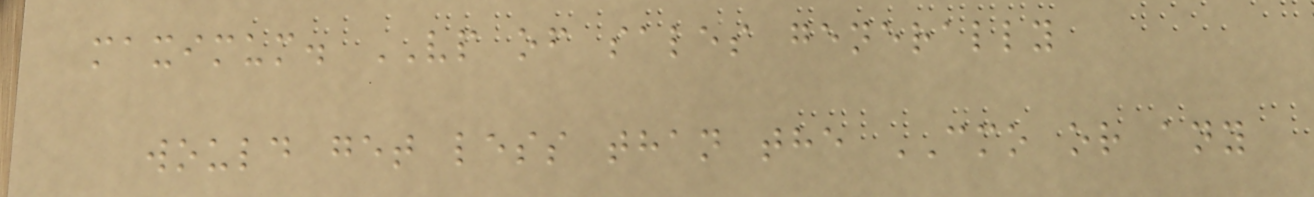maximum. VP of sales generally
would get less than the CMO or any
